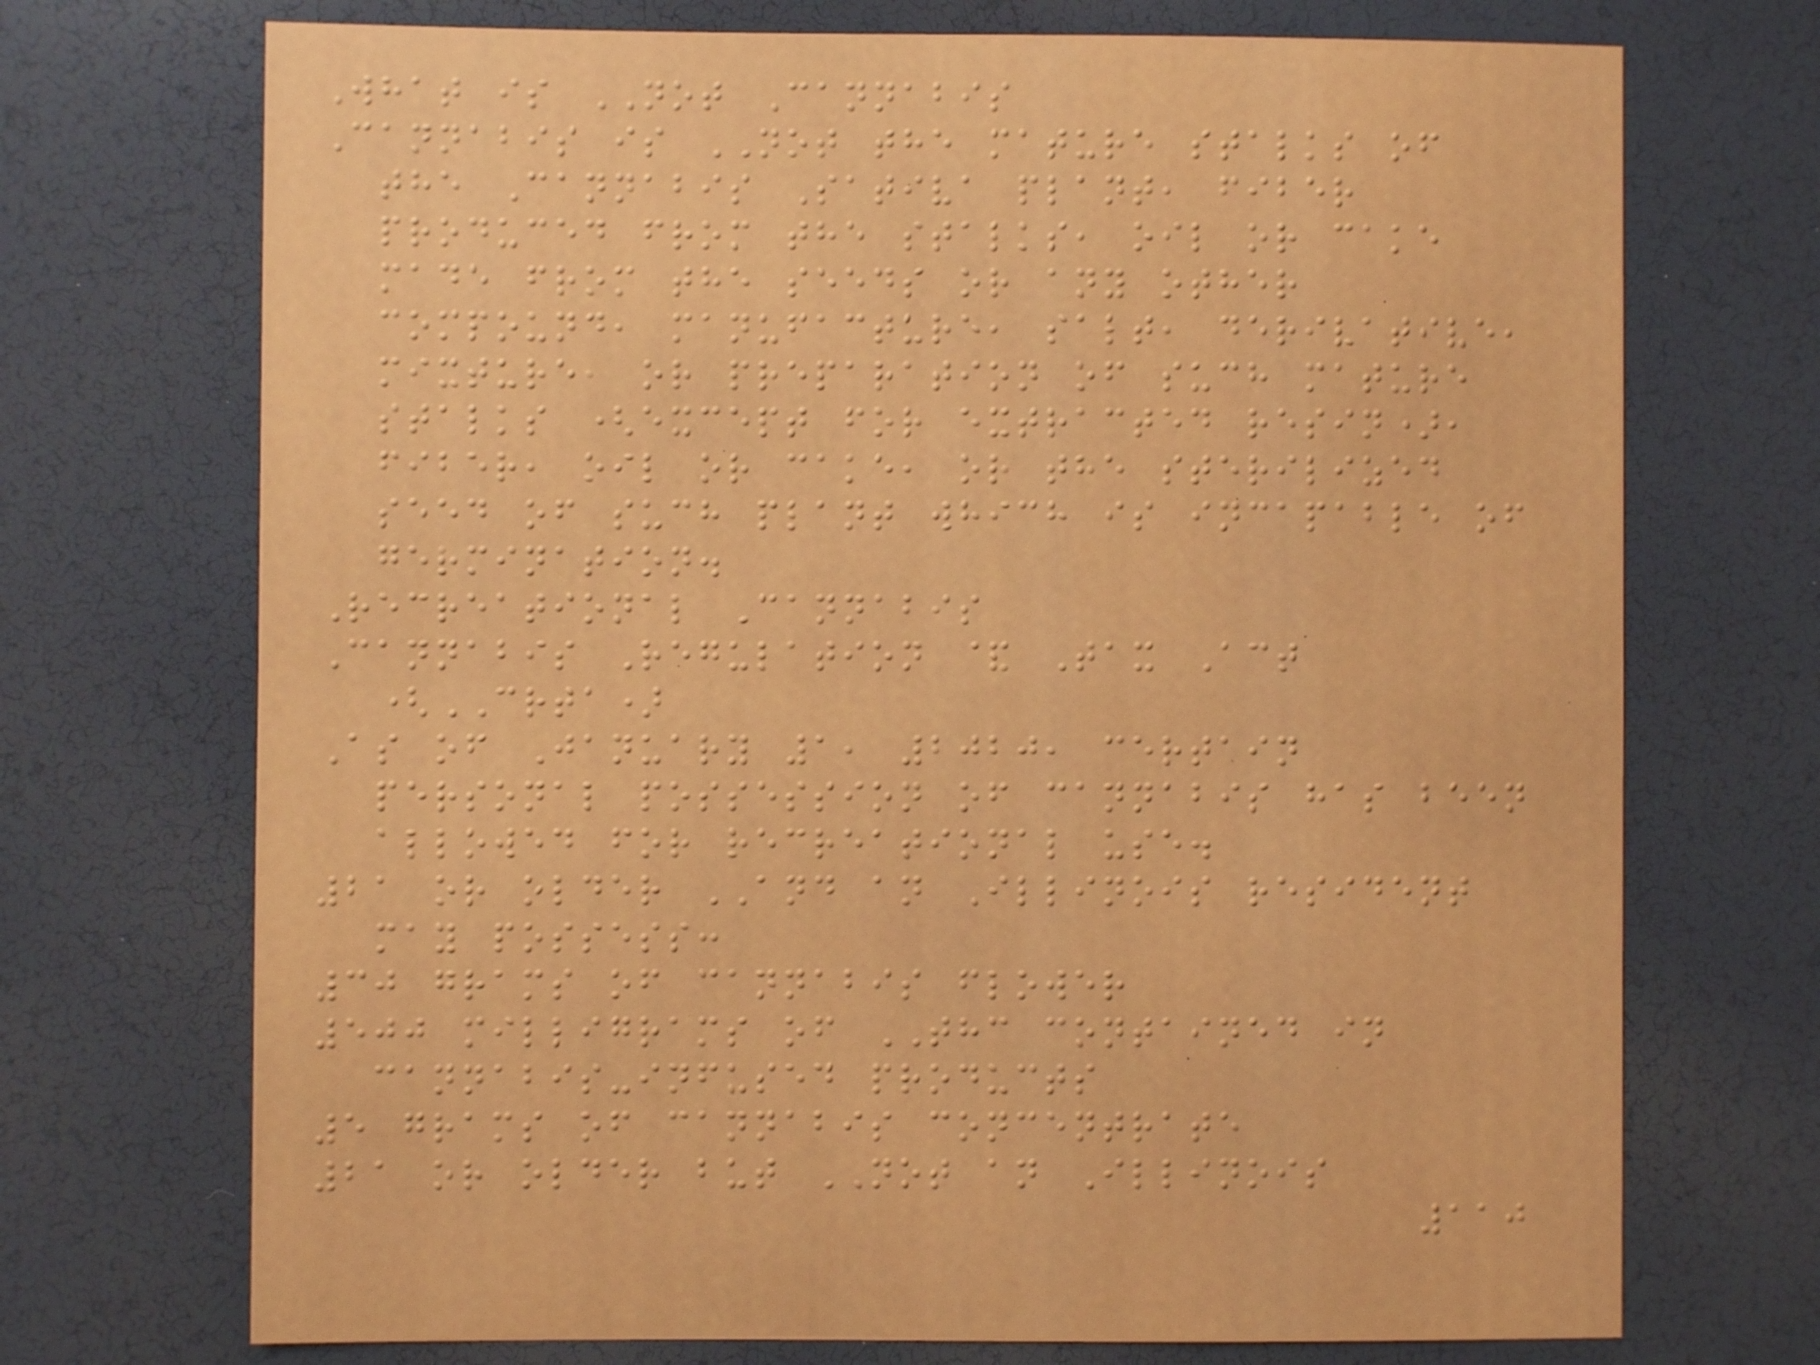What is NOT Cannabis
Cannabis is NOT the mature stalks of
the Cannabis Sativa plant, fiber
produced from the stalks, oil or cake
made from the seeds or any other
compound, manufacture, salt, derivative,
mixture, or preparation of such mature
stalks (except for extracted resin),
fiber, oil or cake, or the sterilized
seed of such plant which is incapable of
germination.
Recreational Cannabis
Cannabis Regulation & Tax Act
(CRTA)
As of January 1, 2020, certain
personal possession of cannabis has been
allowed for recreational use.
21 or older AND an Illinois resident
may possess:
30 grams of cannabis flower
500 milligrams of THC contained in
cannabis-infused products
5 grams of cannabis concentrate
21 or older but NOT an Illinois
110
